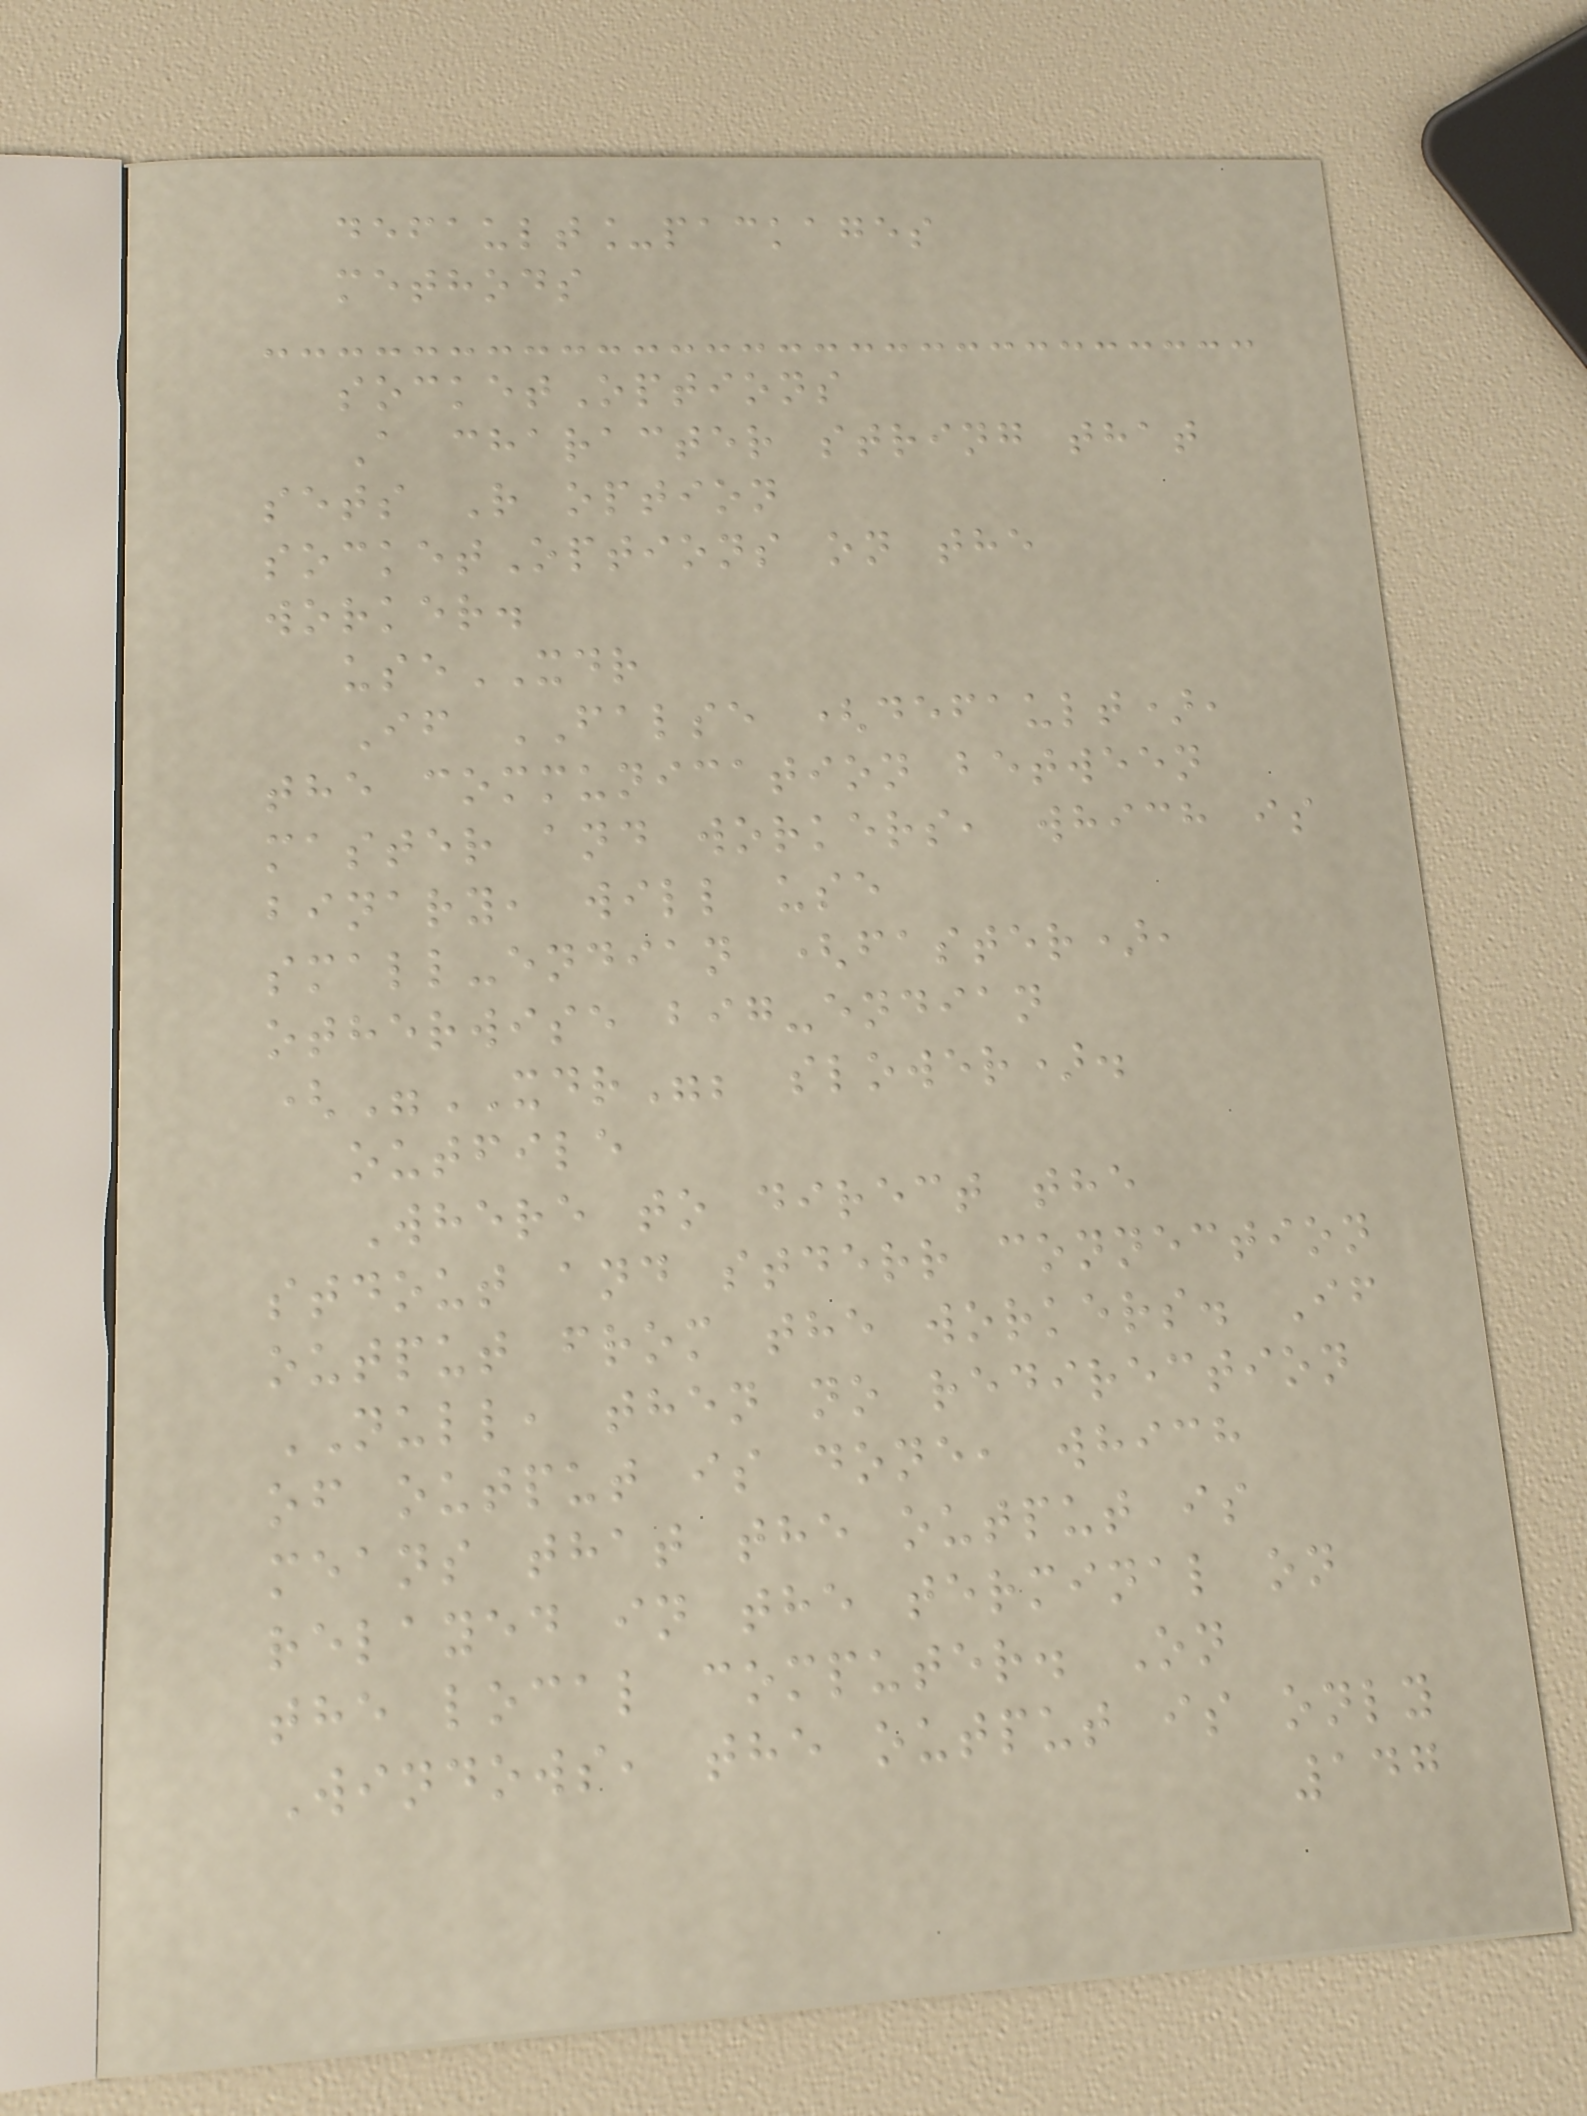default_packages
methods
socketOptions
A character string that
sets R option
socketOptions on the
worker.
useXDR
If FALSE (default),
the communication between
master and workers, which is
binary, will use
small-endian (faster),
otherwise big-endian
("XDR"; slower).
outfile
Where to direct the
stdout and stderr connection
output from the workers. If
NULL, then no redirection
of output is done, which
means that the output is
relayed in the terminal on
the local computer. On
Windows, the output is only
147
